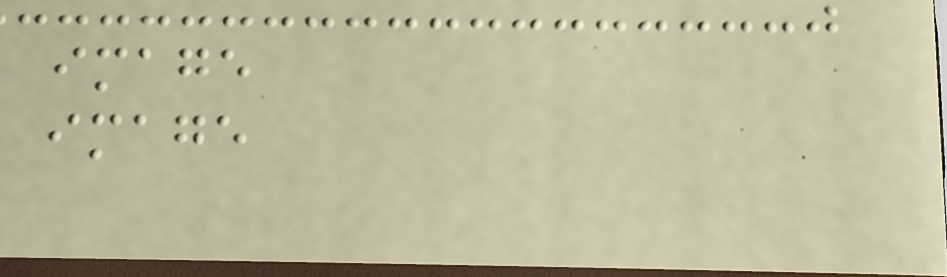image
image
